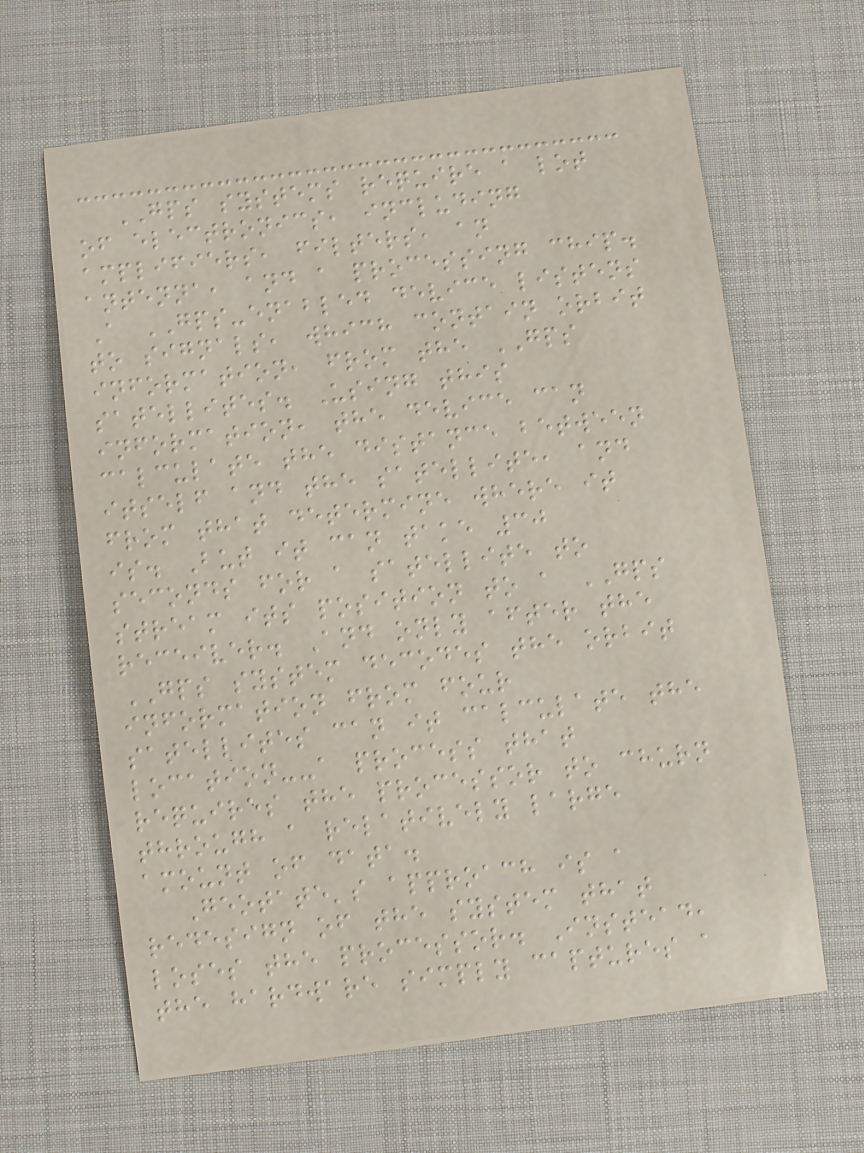GPS systems require a lot
of electronics, including
amplifiers, filters, an
antenna, and a processing chip.
A GPS-enabled device listens
to signals, which contain orbit
information, from the GPS
satellites. Using this
information, the device can
calculate the distance between
itself and the satellite, and
from that determine where it
is. But it can take 30
seconds for a satellite to
stream its position to a GPS
receiver. And only after the
GPS system decodes the orbit
information from four
satellites can it calculate the
location--a process that
requires the processor to churn
through a relatively large
amount of data.
Geotate's approach is a
redesign of the system that
loses the processor. Instead,
the hardware simply captures a
